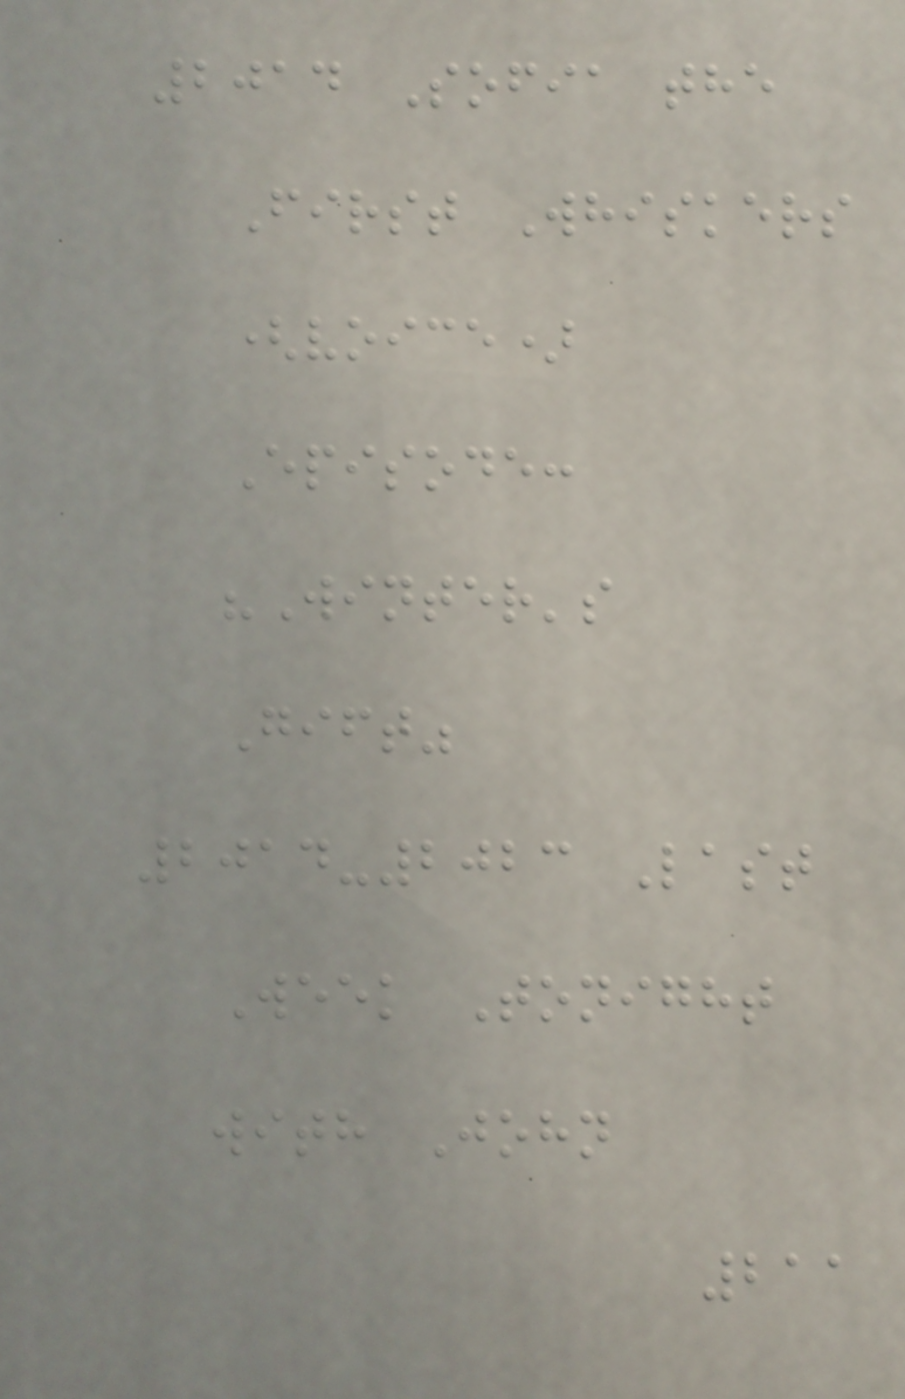2014 Sofia the
First Whiskers
(voice)
Episode:
"Winter's
Gift"
2014-2023 Last
Week Tonight
with John
211
